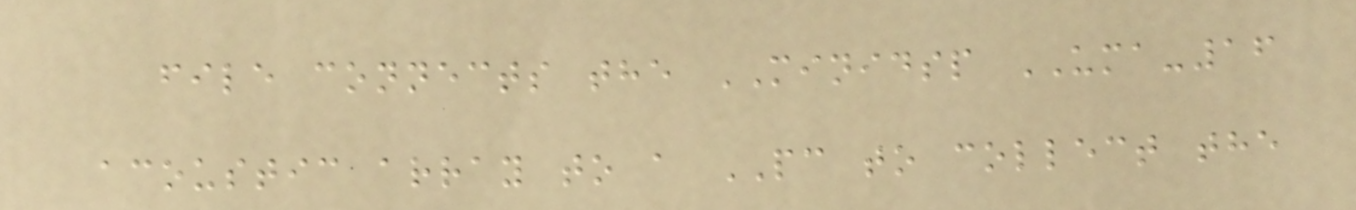file connects the MINIDSP UMA-16
acoustic array to a PC to collect the
